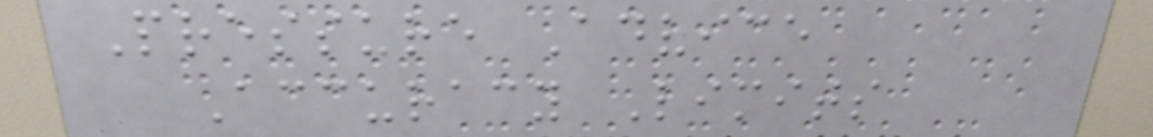Pressure Advice
Accuracy Limits
